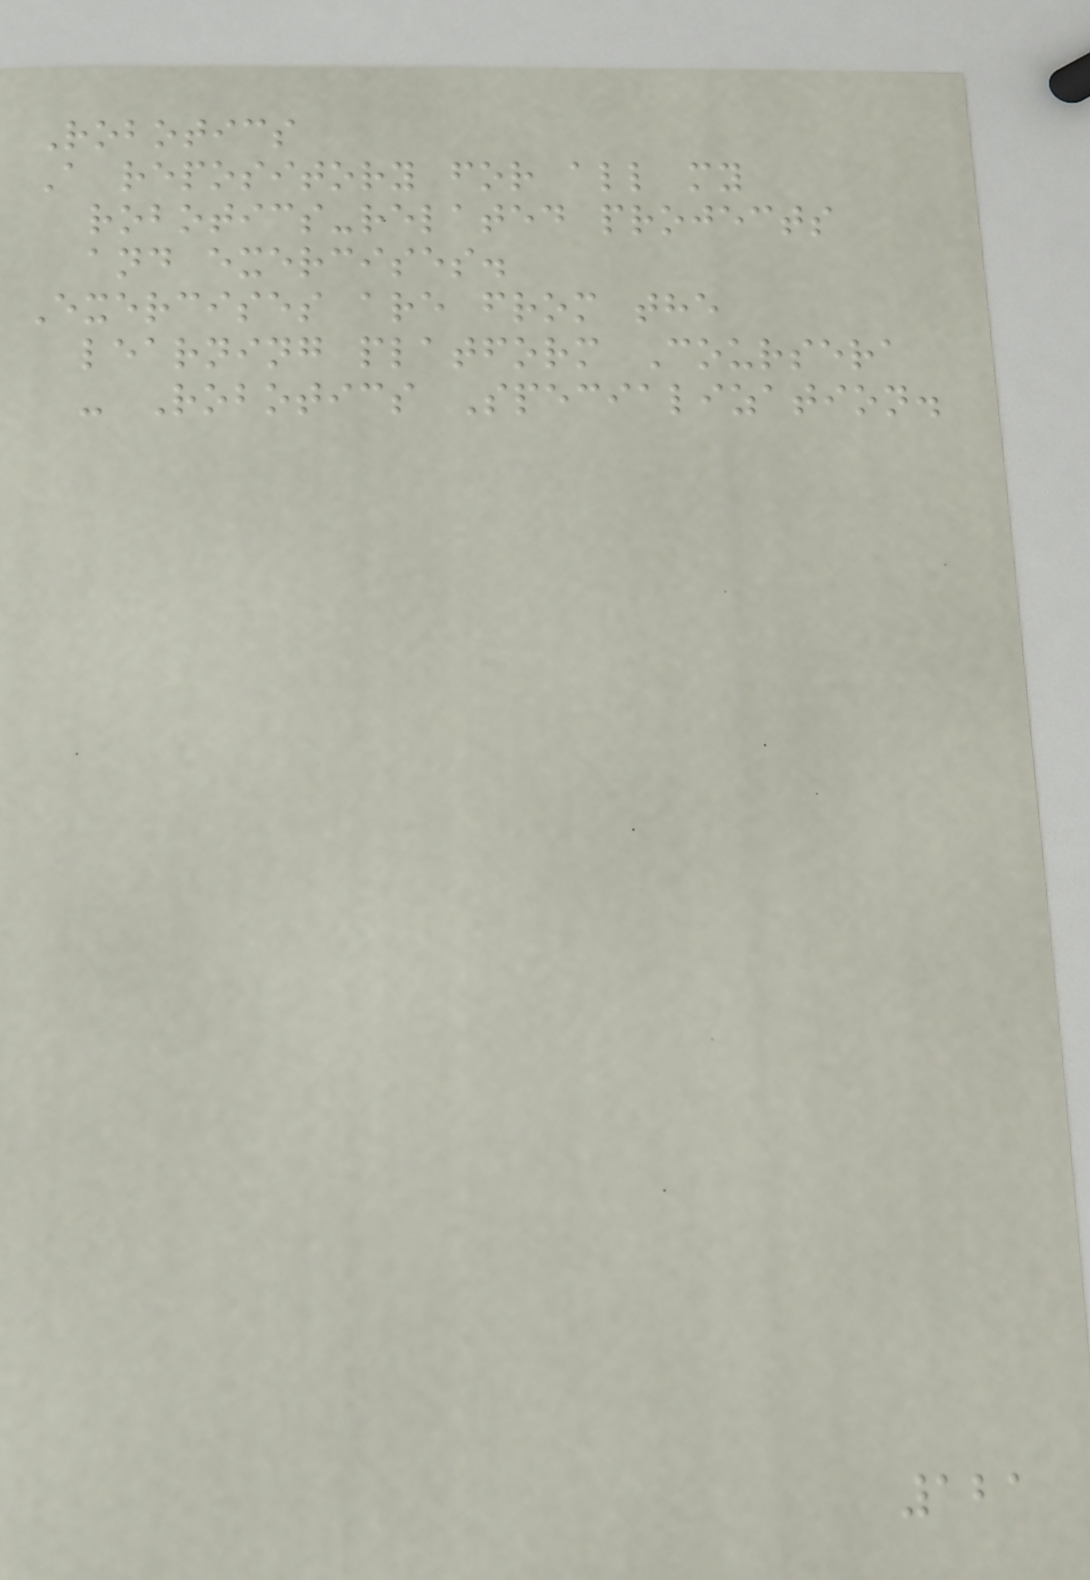Robotics
A repository for all my
robotics-related projects
and exercises.
Exercises are from the
learning platform Coursera
- Robotics Specialization.
121
